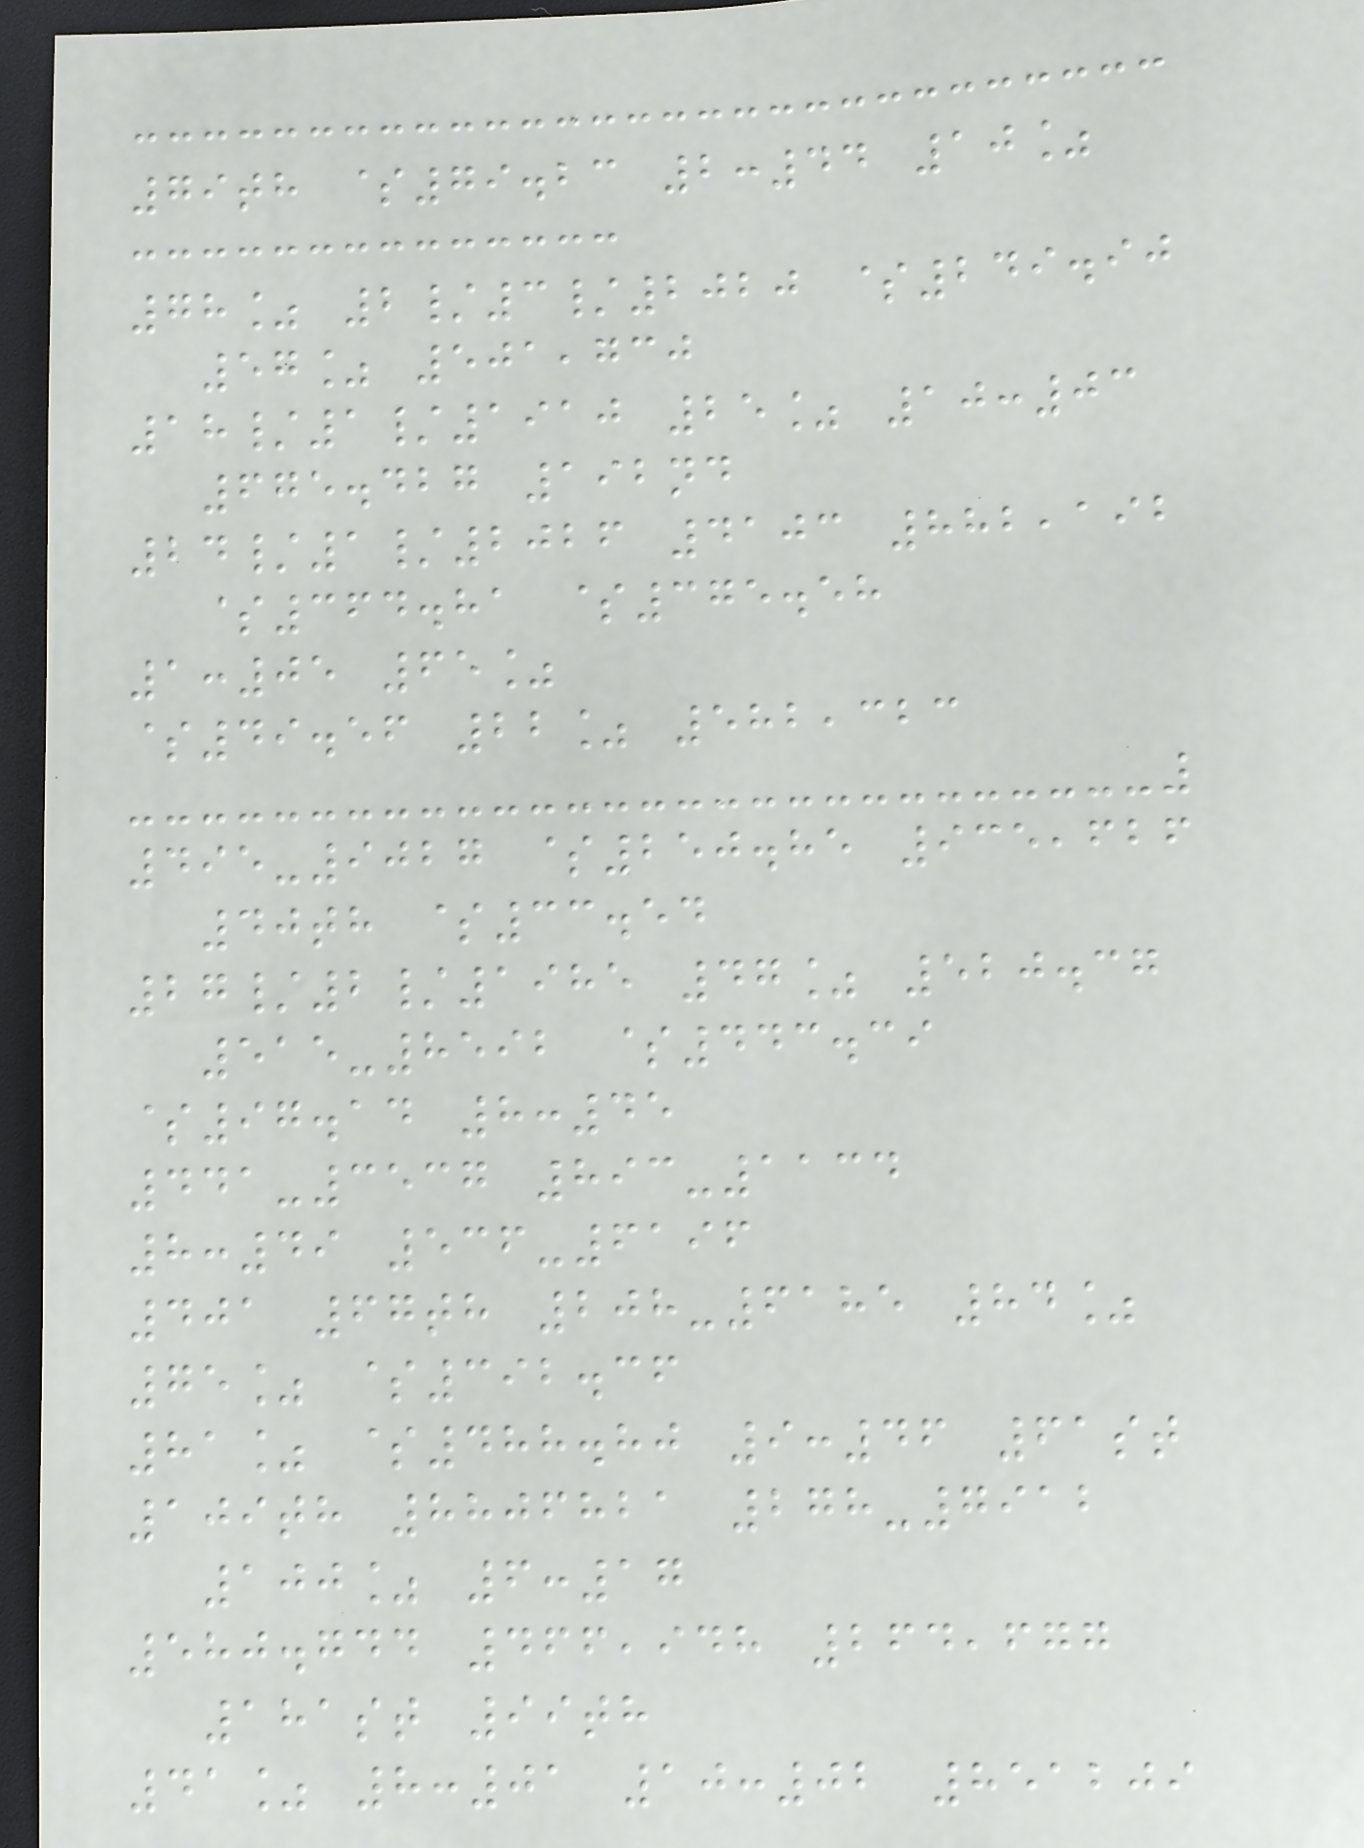79th $79.23 2:44 10%
78% 2/3/2020 $249.90
57% 501,730
18/1/1910 25% 10:03
675.427 192nd
24/1/2026 4103 882,192
$364.81 $375.58
1:05 65%
$49.56 22% 582,323
495-9027 $250.85 935,626
40th $33.54
27/2/1985 47% 520.37
515-8592 $443.39
$97.14 8:45
441-3537 893-1134
8:49 536-6196
401 67th 208-6185 84%
75% $392.36
81% $488.80 9:46 61st
109th 8806821 278-7912
100% 6:17
580.744 466,948 264,677
181st 99th
41% 8:01 10:02 851209
